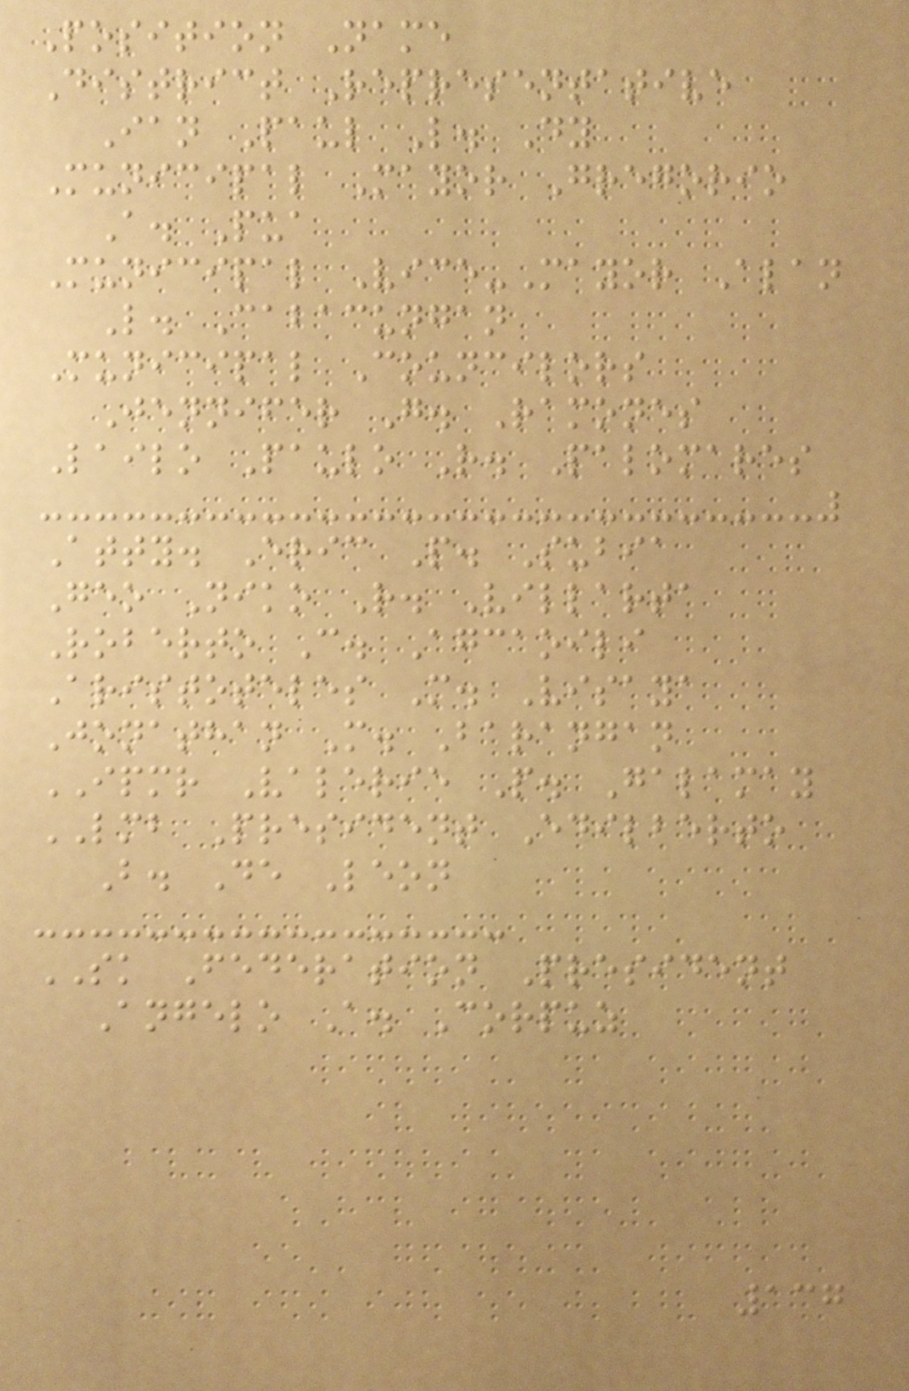Position Name
District Representative
Ian Paul L. Dy
Municipal Mayor Gregorio
A. Pua
Municipal Vice-Mayor Alan
L. Cabacungan
Municipal Councilors
Jennifer G. Ramones
Lailo Paulo R. Palomares
Atty. Eric P. Subia
Geo Niko R. Villarta
Roberto C. Agcaoili
Aristoteles M. Visaya
Jonathan M. Barangan
IPMR Valerie P. Galamay
LMB President Edilberto
B. De Leon
SK Federation President
Angelo A. Corpuz
137
